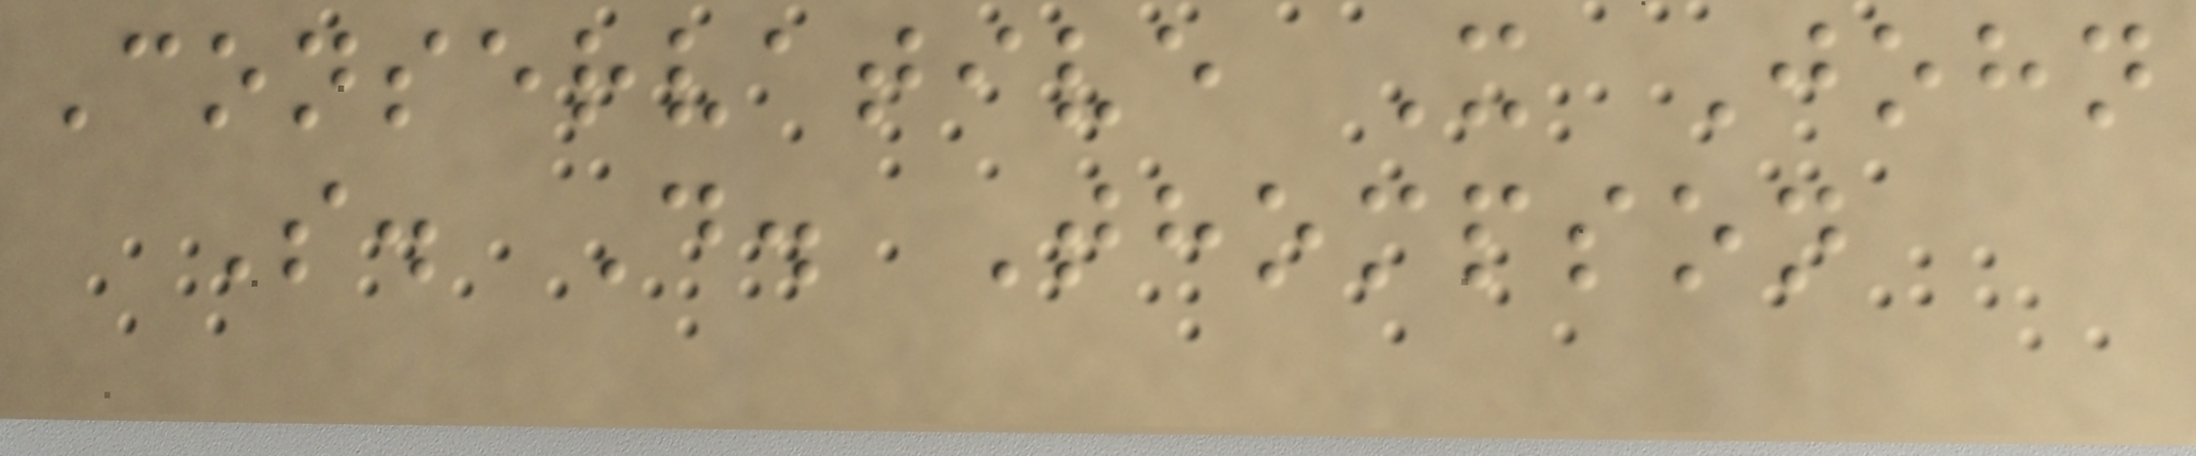Conservative X John
S. D. Thompson
